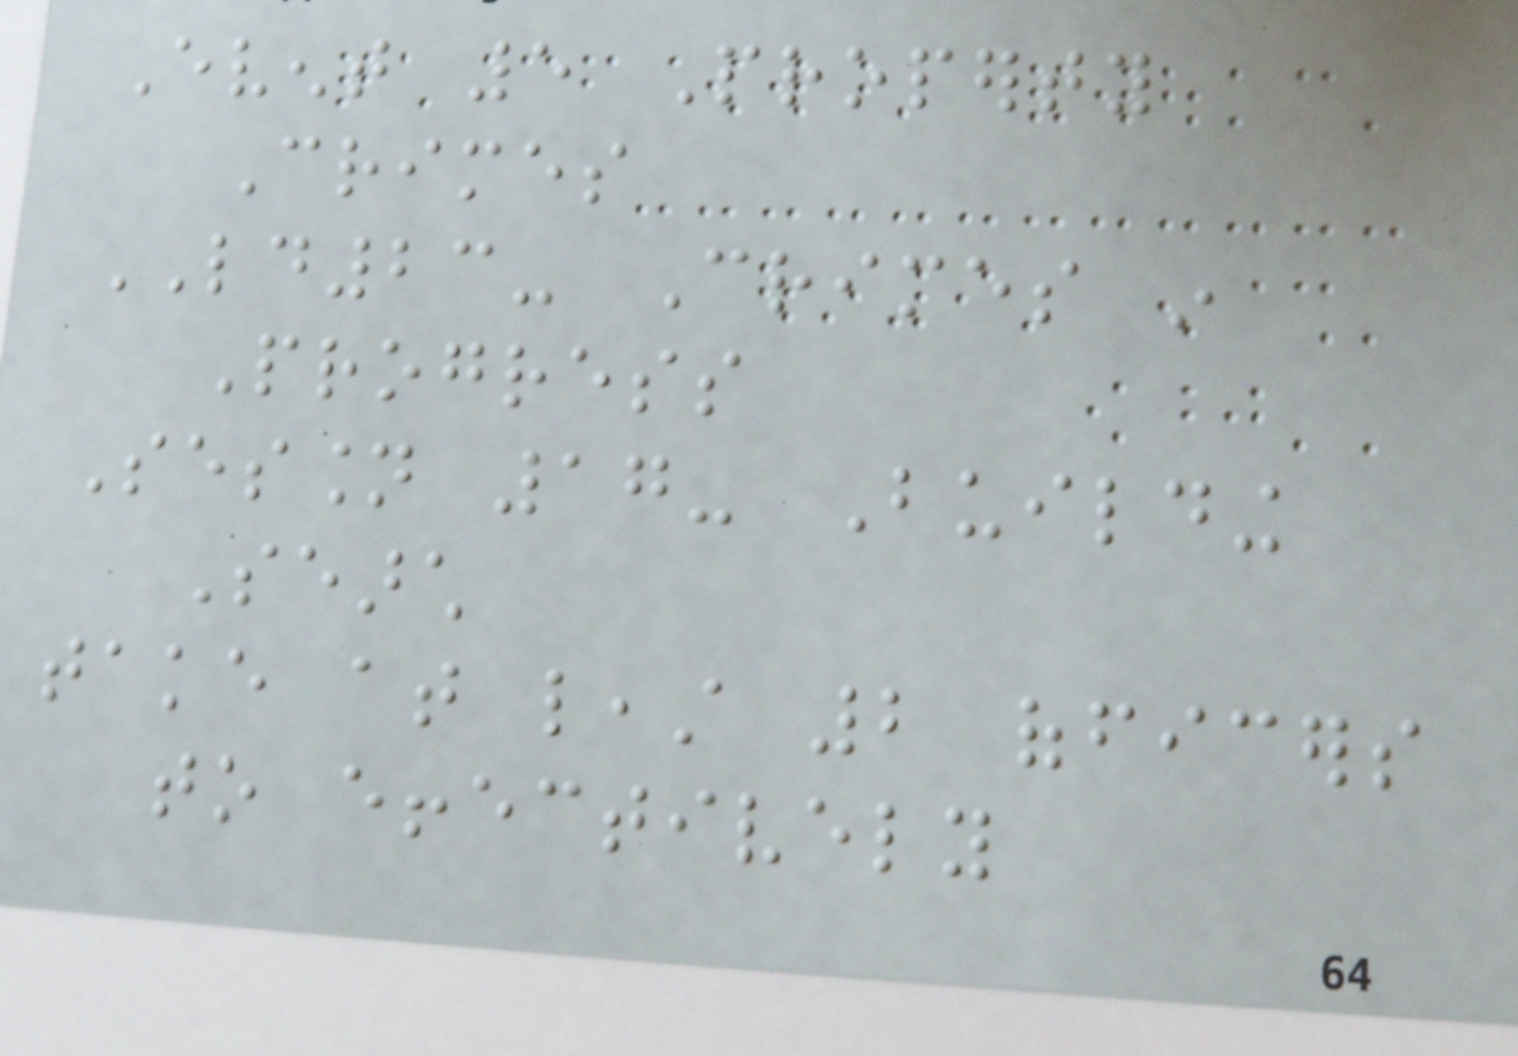Event 5 Property
Crimes
LD23- Crimes in
Progress
Session 17- Building
Search
take at least 2 officers
to effectively
